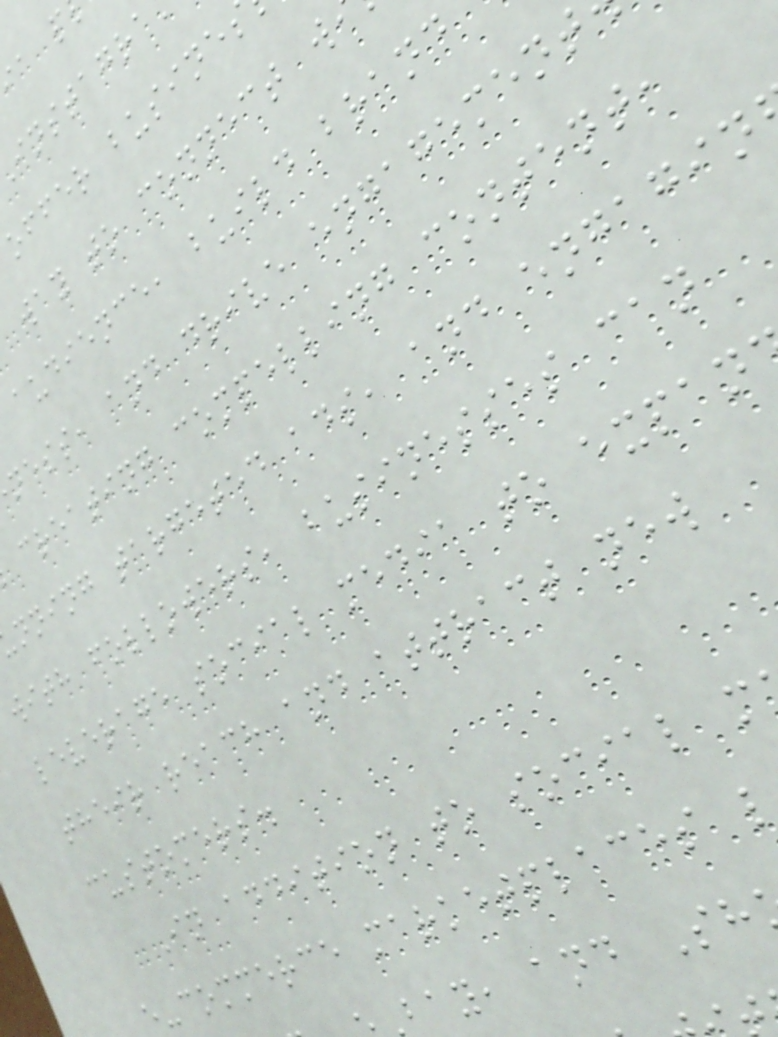offer busine
way to connect w
audience, build brand
ness, and drive engagement
creating compelling content,
nning targeted ads, and engagin
with followers, businesses can
leverage social media to expan
their reach and attract new
customers.
In addition to social m
e-commerce marketplaces
bay, and Sh
